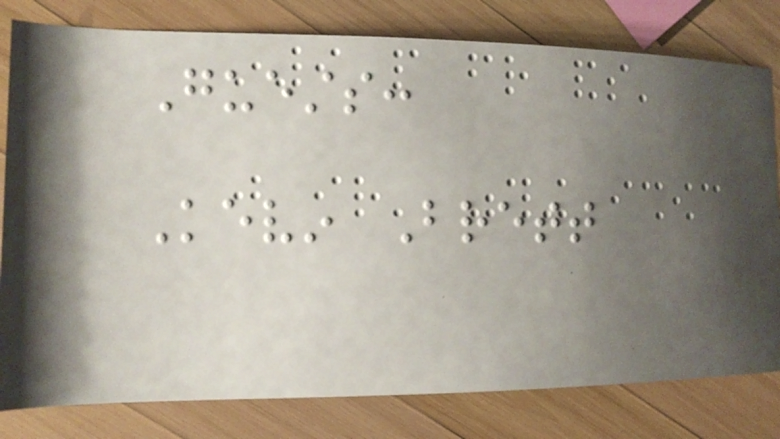Guests:
Kevin Brett
